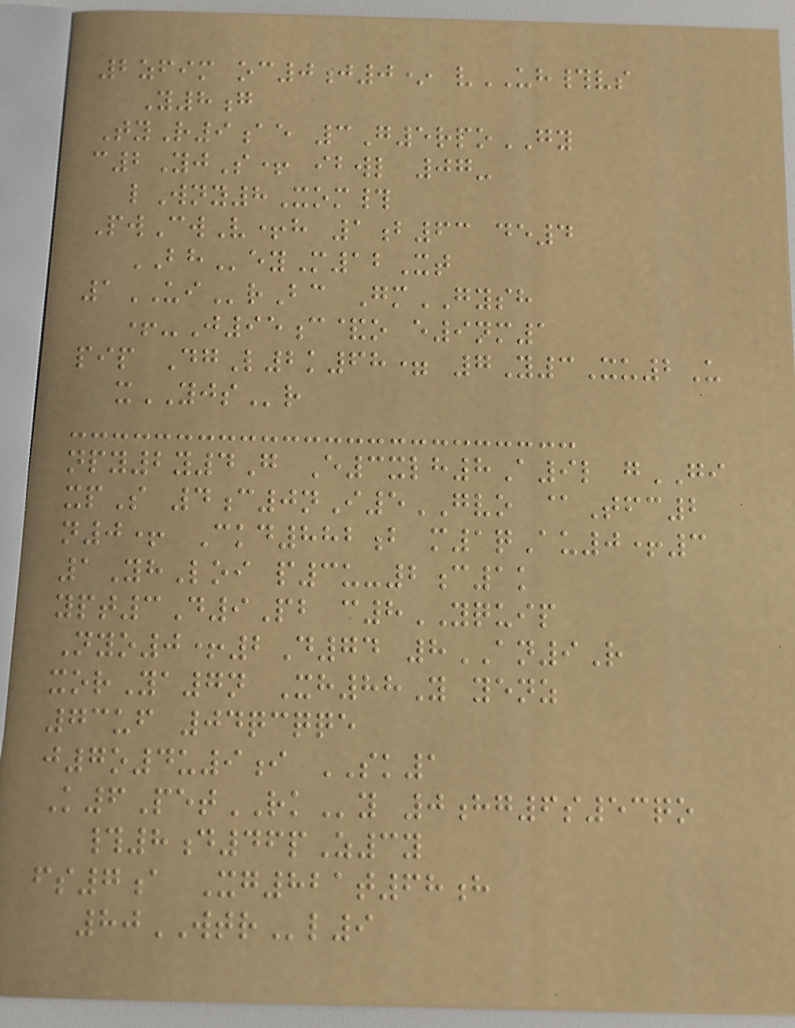2zfim oc0j0* vUH#vs
Y8g
TyR9ae 3G5rpoGY
c2YjS+ ibwl 07-
lWny8Xom#
PwCwV+h 1b63 de4
BHeyM12Xt
1UIrBc GmGYSH
+-J95c&o e9nm1
pip DgL2k68= 7Y3Xu2U
xYJSr
npy2y4G E3xlh8A9l gGI
xpS 4c0nI5GVO @Tfc2
n0+ Ckd882b m1qAu0+3
1YhLoi p3u-2c1k
ypt3D9Pb c8YQUIP
Nyo0+2D74 8AN9R
xorYa7n Xh88Y yenz
73uf 04qcqqe
j7o4u9i SK1
K6PetRKy 0hg6s53qo
#8d46pZ3y
fs7a Xg821t68h
80WTRl9
